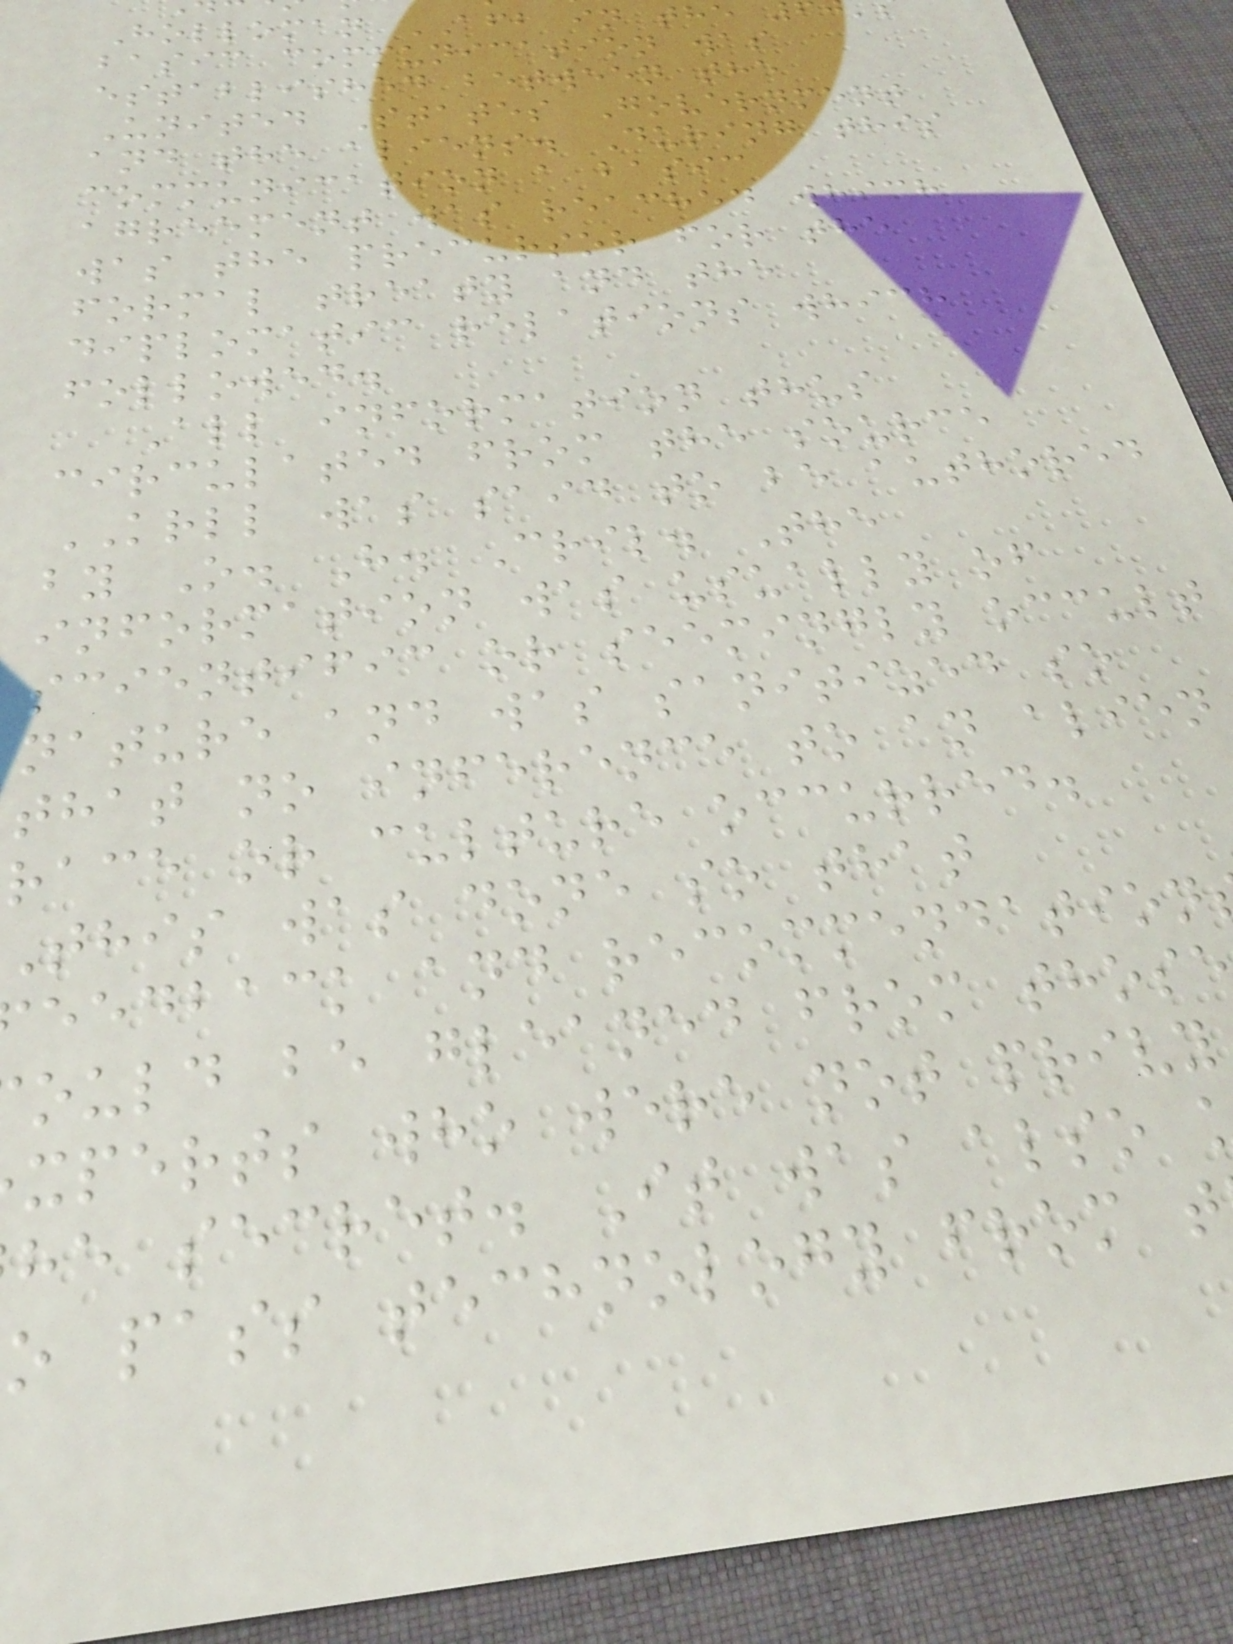Holloman AFB in the
basic communication was
established between the
United States Government
and the aliens. During this
communication a basic
agreement was reached which
was the precursor for the
formal treaty and the
diplomatic relations which
followed.
All information thus
circulated from the source
KRLL was said to be authored
by O. H. Cril. The
information was usually of
scientific or seemingly occult
nature and was sanitized so
that no inference to an alien
race or culture occurred.
this was done so that
eedback and recommendation
ould be gleaned from thos
xperts who were not privy
he secret. It was also
o pass technology from t
